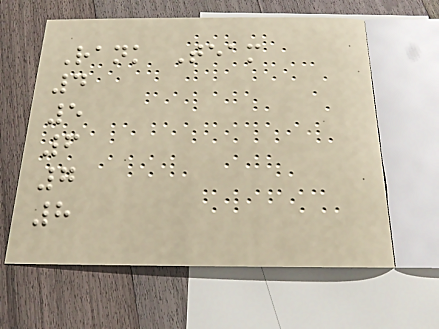Rank Team
4
5
6
7
8
